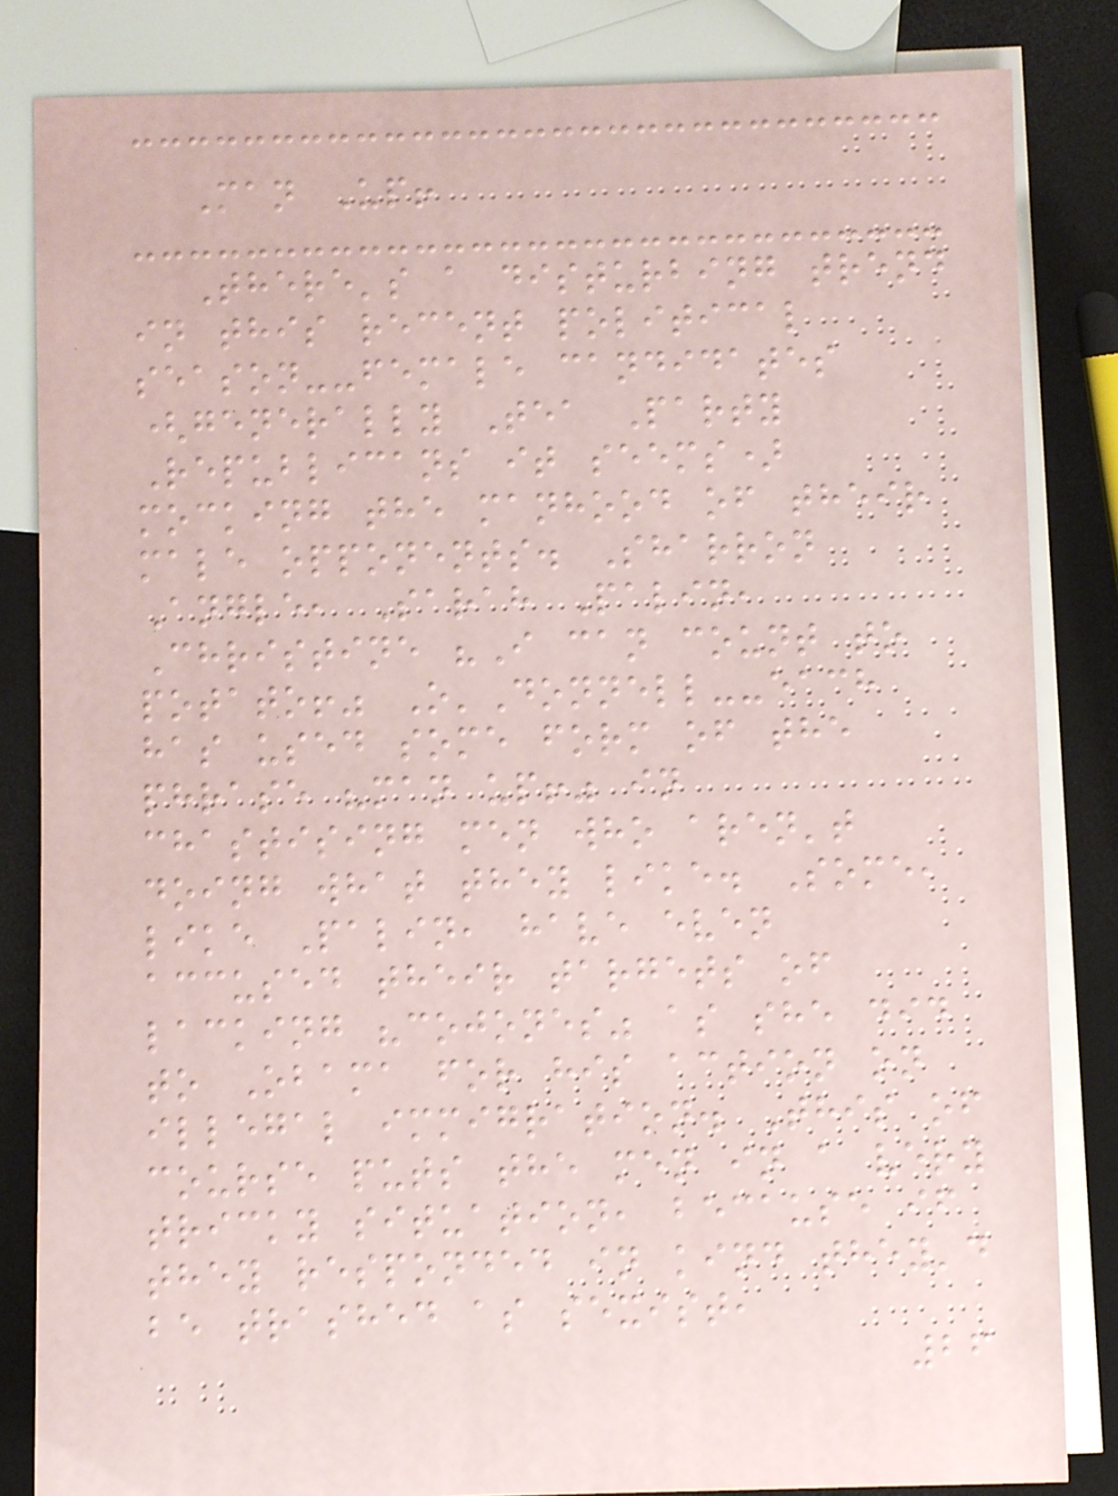Man Up!
There's a disturbing trend
in this recent political
season--female candidates
(generally Tea Party
Republicans it seems)
mocking the manhood of their
male opponents. Sharron
Angle, Sarah Palin,
Christine "I can count to
potato!" O'Donnell--each
has used some form of the
phrase "man up!" in
chastising men who aren't
doing what they like. Some,
like Palin, have even
accused their targets of
lacking "cojones" as she did
to Obama for his action on
illegal immigration. This of
course puts the men in a very
tricky situation, because if
they responded in kind they'd
be trashed as sexist,
26
